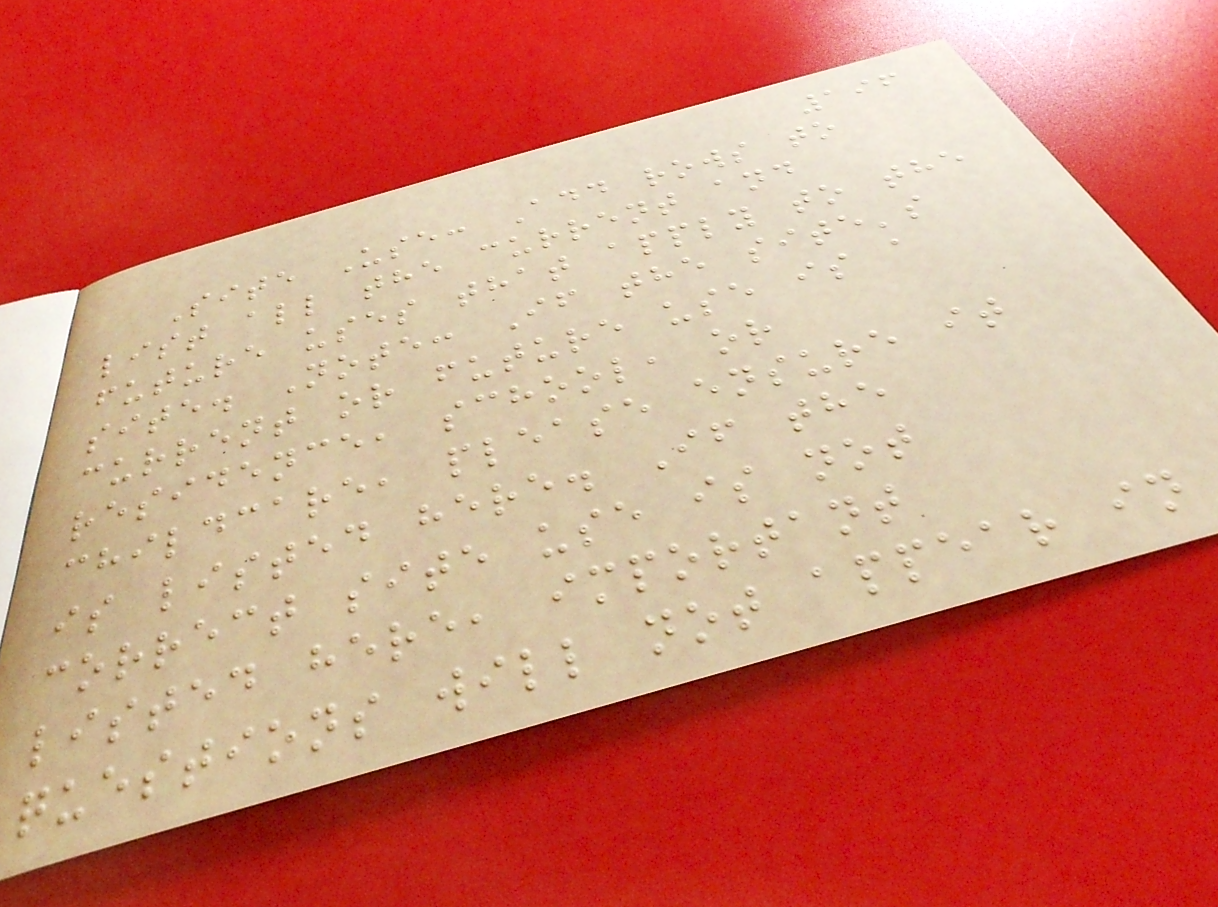196
Site Use: Add rows to
list all the current and
future uses that apply to the
site. Note: If the site's
current or future use is a
residence, school, or
childcare, please ensure it
is listed here. If the
correct site use is not
listed here, important
questions will not appear in
